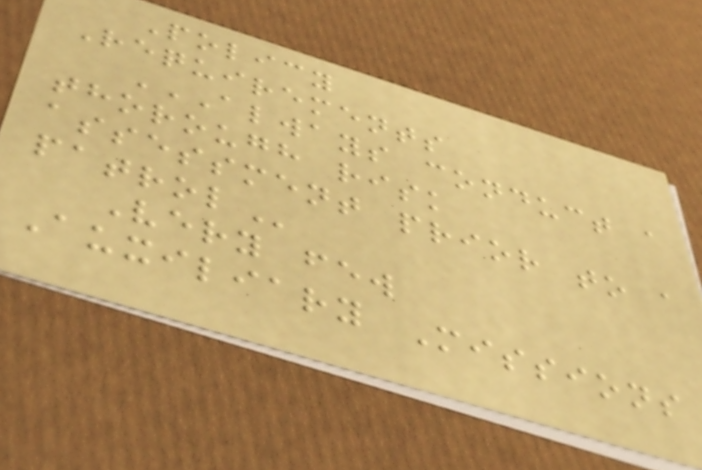Policy
Requirements
ALWAYS CONDUCT A
THOROUGH RISK
ASSESSMENT PRIOR TO A
PATROL
Very few
Auxiliary Missions
